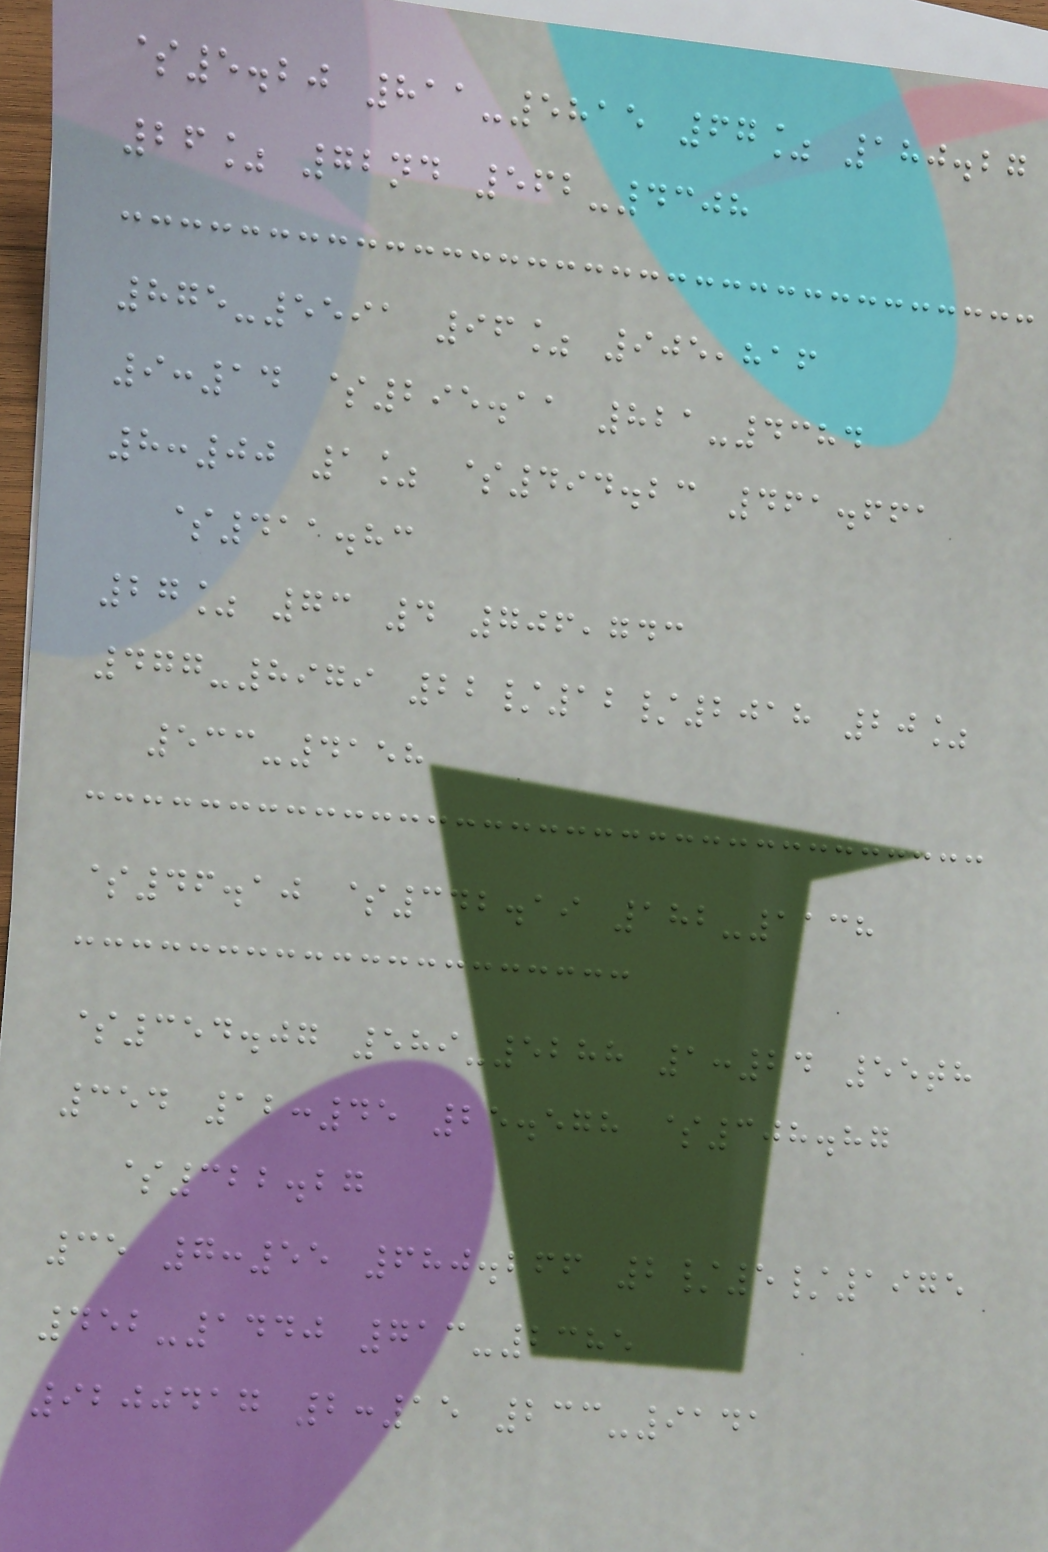$5.20 811-5815 67% 180.27
26% 72nd 562-4308
875-5591 96% 905,816
9:14 $295.11 821-4384
8:00 1% $494.23 461.661
$411.83
27% 73 4 706,743
477-8979 22/12/2018 20%
533-4158
$46.10 $342.19 182-1138
$354.07 589-5288 1:24 55th
354 12:45 25.578 $308.87
$322.27
35 7:55 680.266 2/5/1975
452-1440 713-2385
9200417 2:15 233-9141
